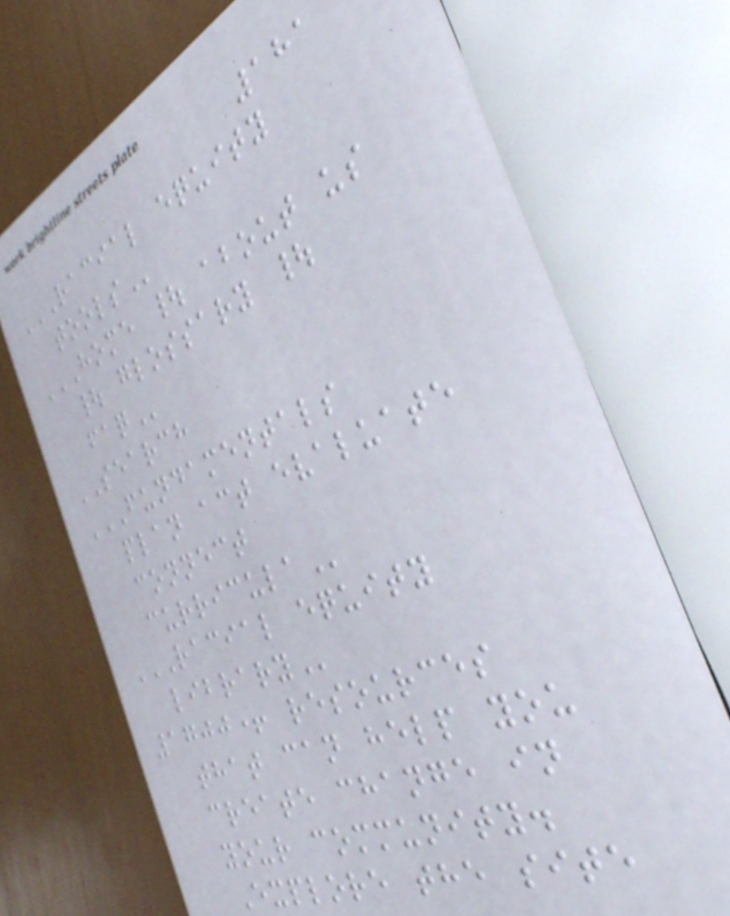181
RACIAL EQUITY
TOOLS
HOME | ABOUT US
| GLOSSARY |
FAQ
SEARCH
FUNDAMENTALS
PLAN ACT EVALUATE
CONNECT
CURRICULA
RACIAL EQUITY
LIBRARY
1700+ resources
that can help you
create change in
your community.
Explore the site
